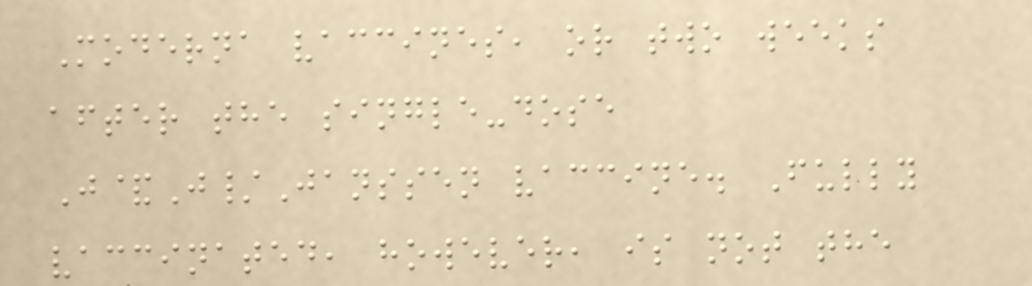Moderna vaccines, or two weeks
after the single-dose
J&J/Janssen vaccine. Fully
vaccinated, however, is not the
